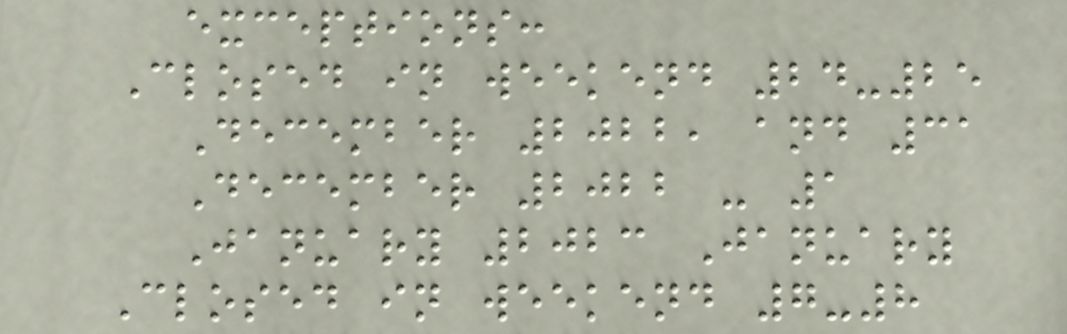exceptions:
Closed in weekend 24-25
December 2022, and 31
December 2022 - 1
January 2023 January
Closed in weekend 7-8
